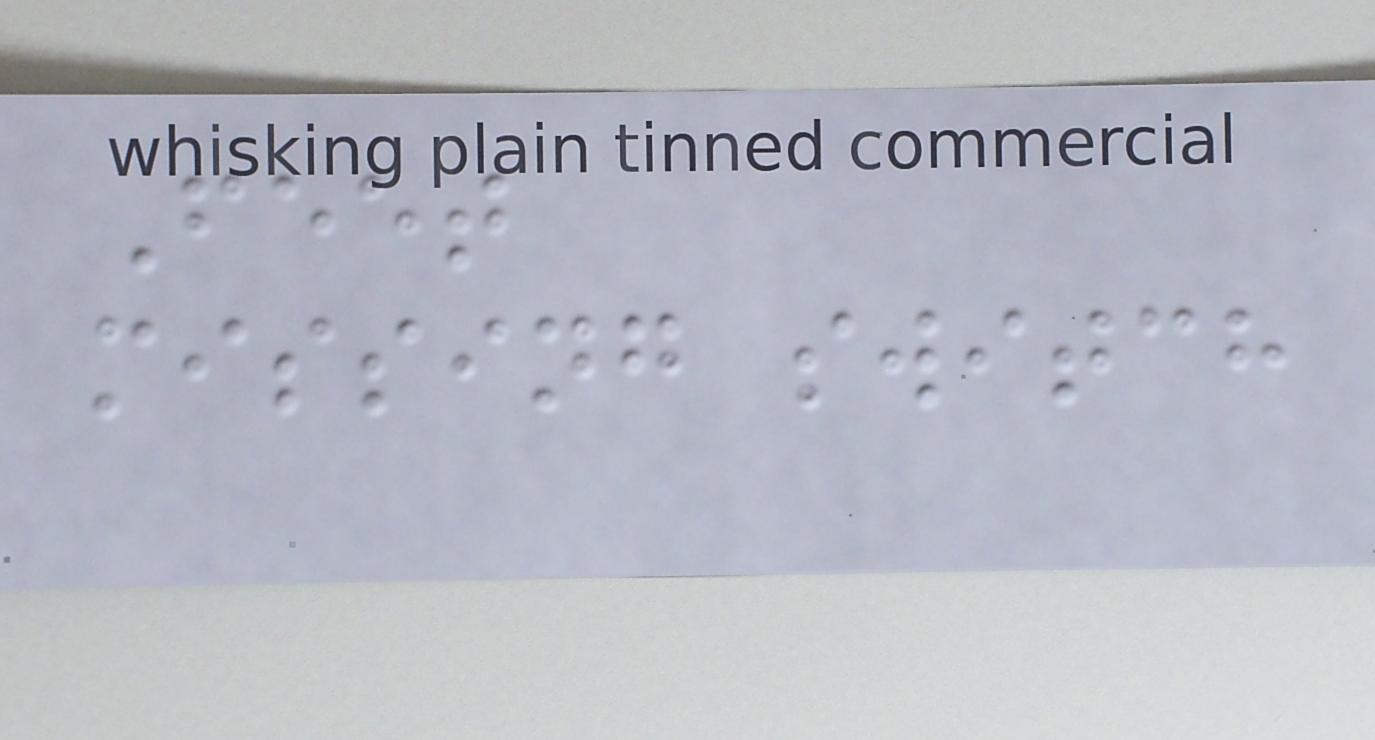Feet
missing switch
